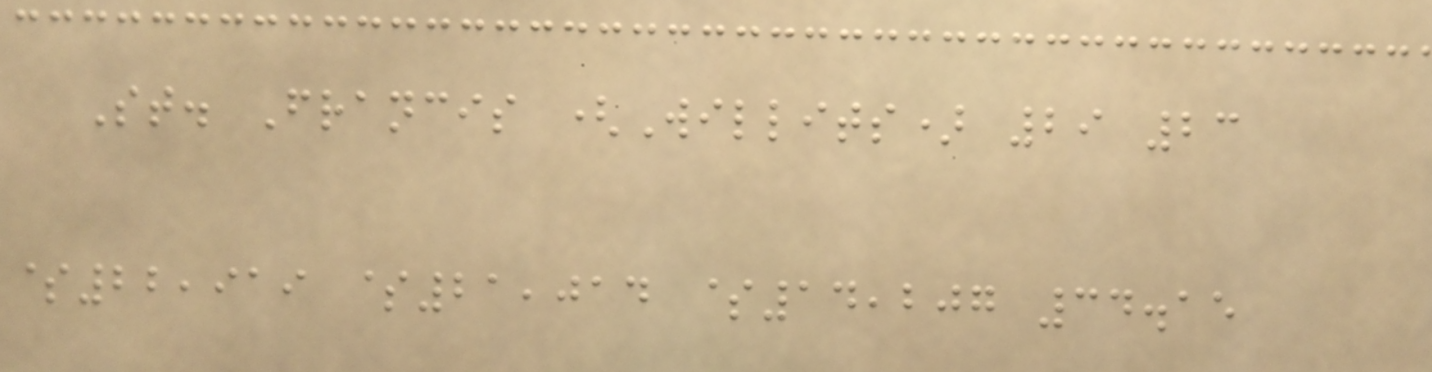St. Francis (Willits) 29 23
$22,919 $21,014 $14,207 34.15
